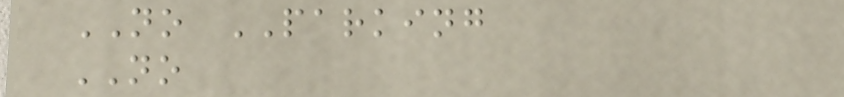NO PARKING
NO
